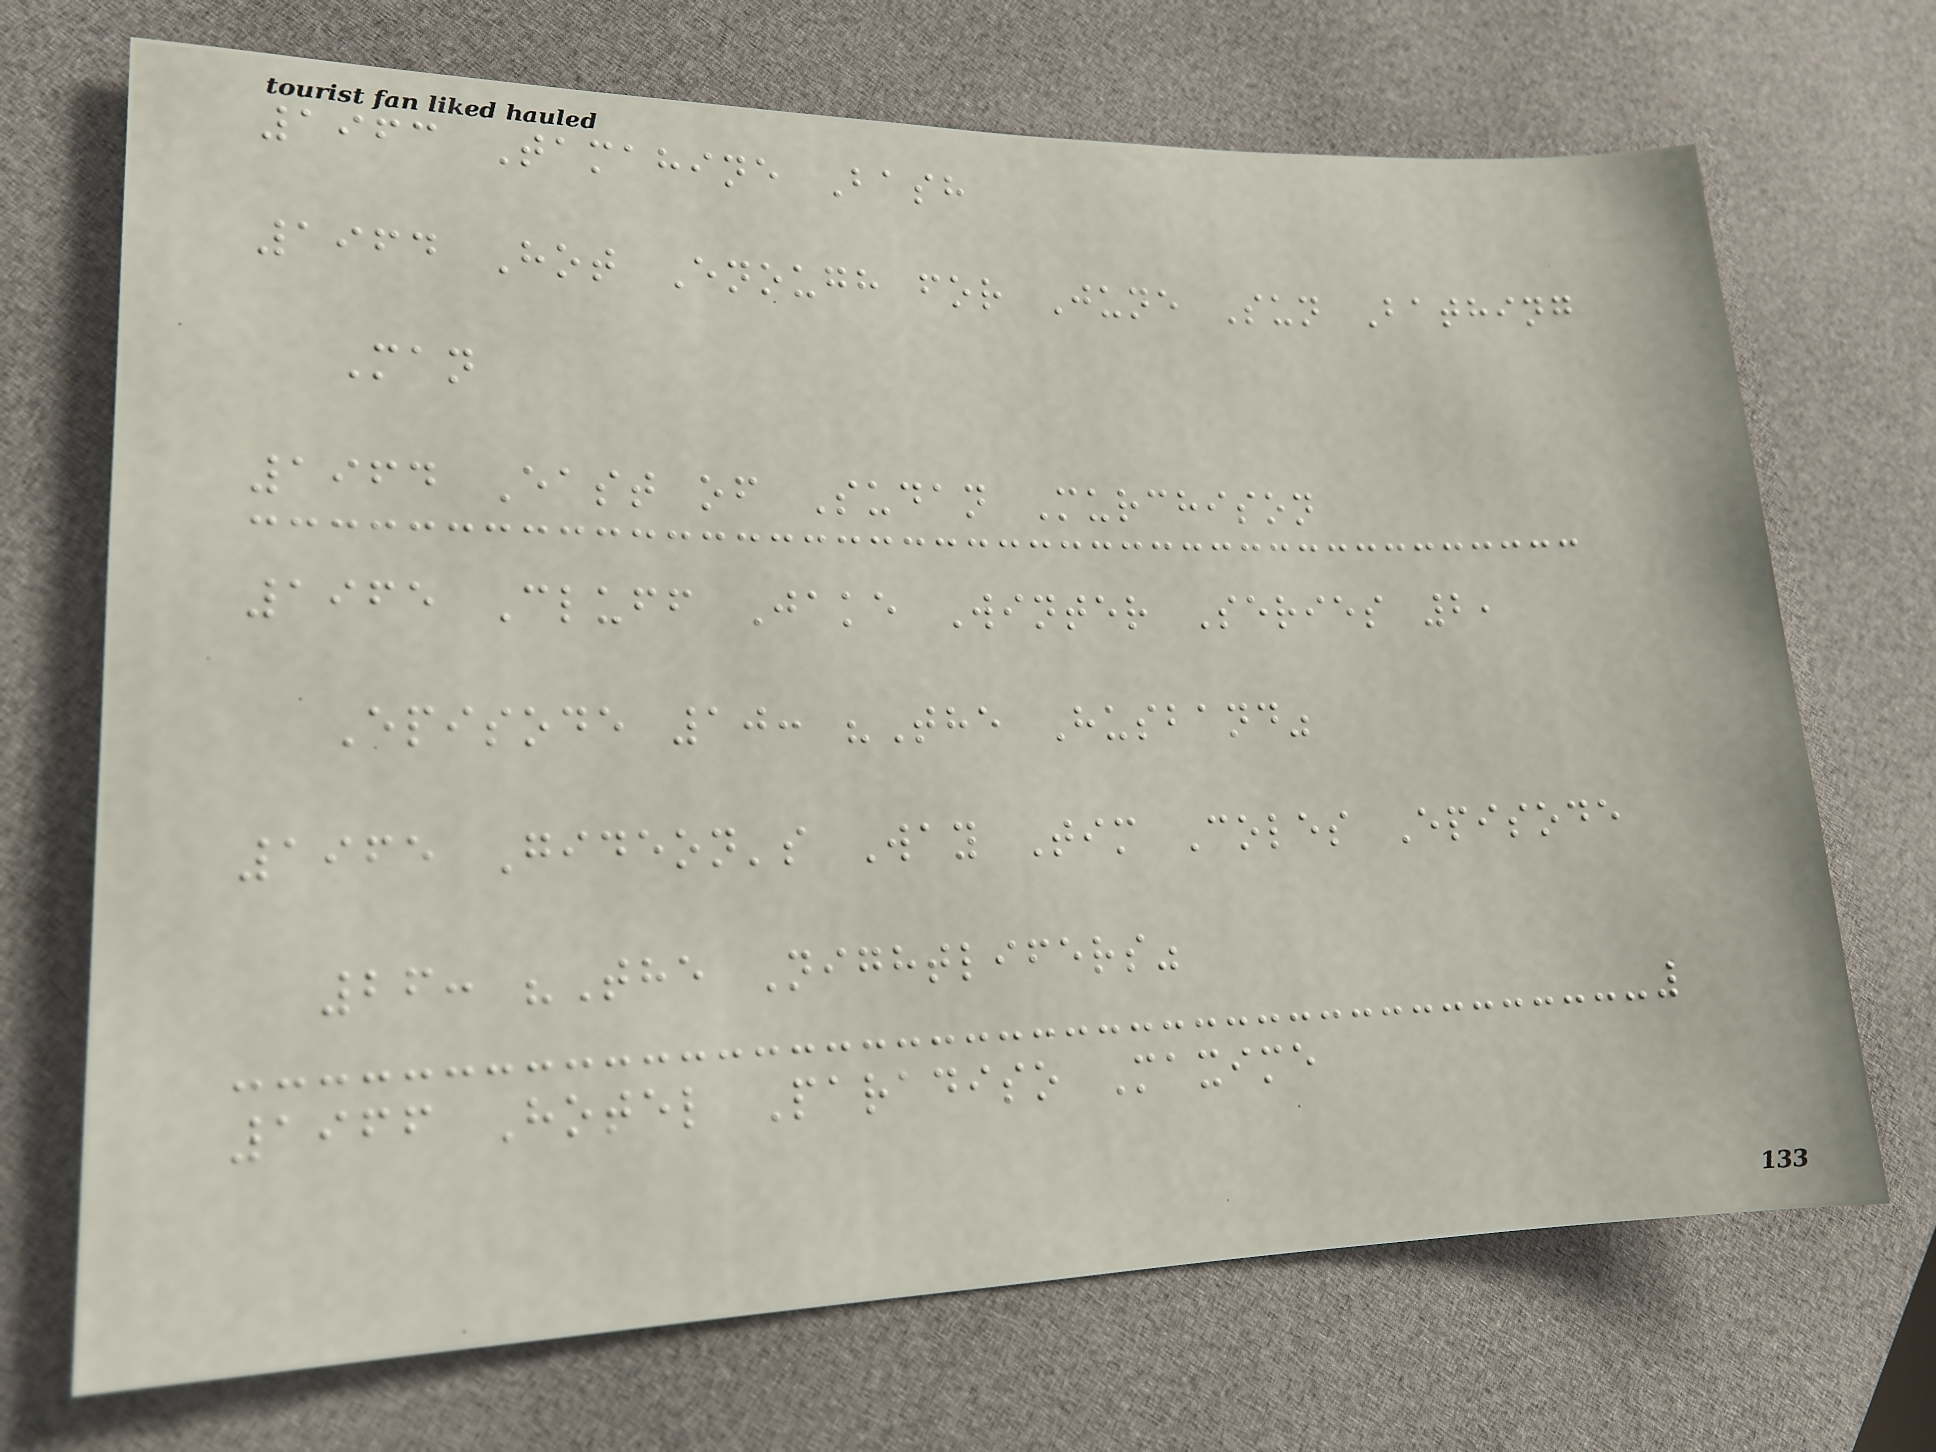1963 Tamahine Bash
1964 Hot Enough for June Sun Bathing
Man
1964 East of Sudan Murchison
1965 Cluff Jake Winter Series 2,
Episode 10: "The Husband"
1965 Gideon's Way Tim Coles Episode
26: "The Nightlifers"
1966 Hotel Paradiso Maxime
